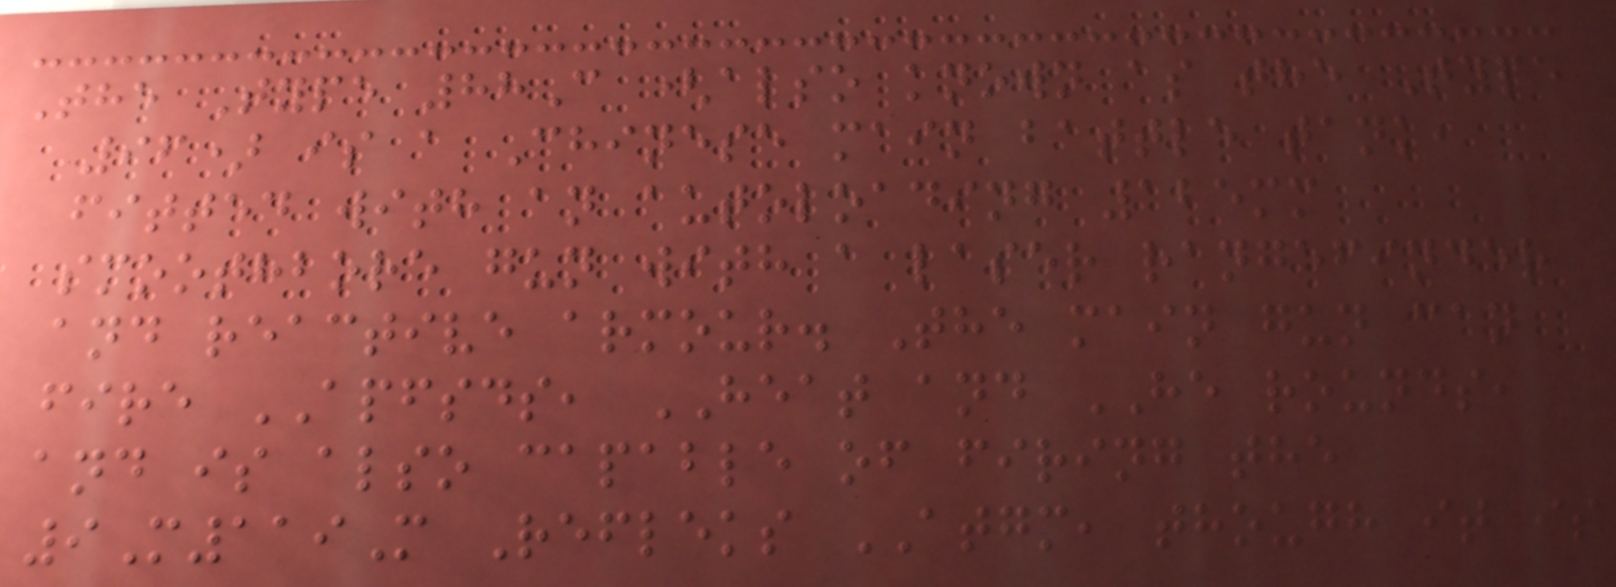The Type 88C (also known as the Type
96) is a Chinese main battle tank,
fitted with an autoloading 125mm
smoothbore gun with a laser rangefinder
and reactive armour. The main gun can
fire APFSDS, HEAT and HE rounds,
and is also capable of firing the
9M119M Refleks ATGM, though it is
